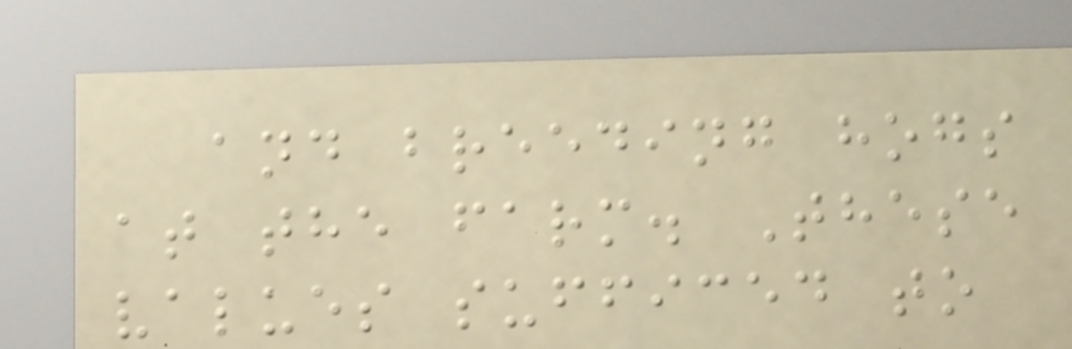and breeding hogs
at the farm. These
values sufficed to
